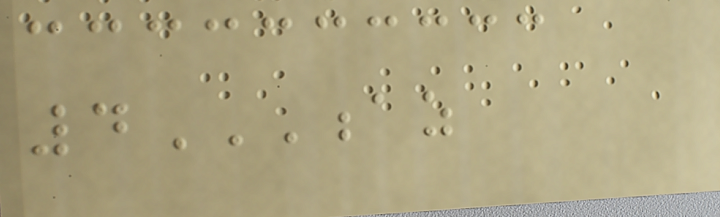4AZ
